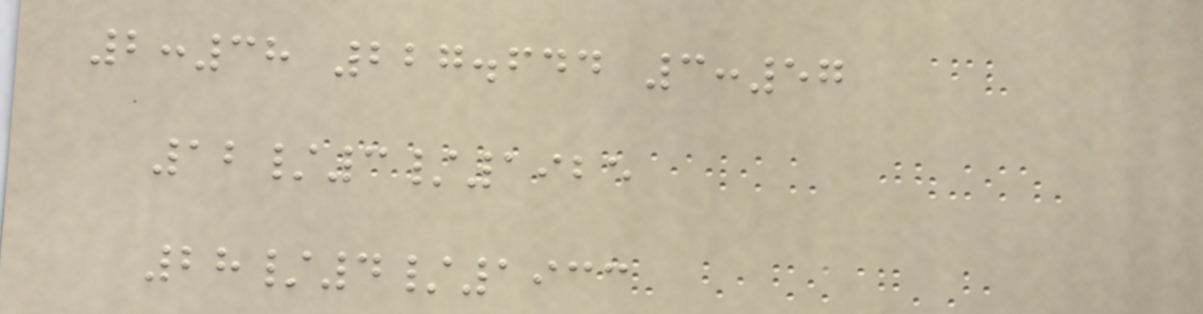2:38 227.644 3:57
12/3/1925
28/4/1933
